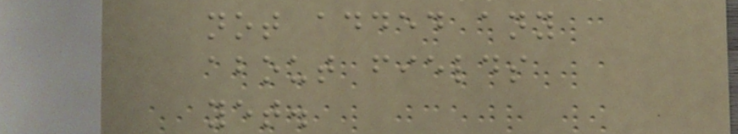not added any
about fields
yet.
